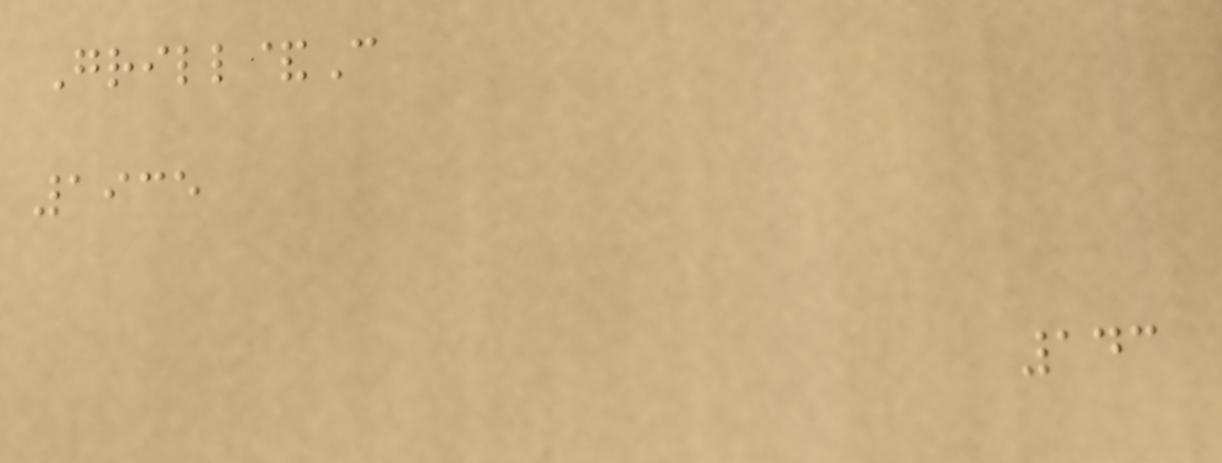Grill&C
1935
143
